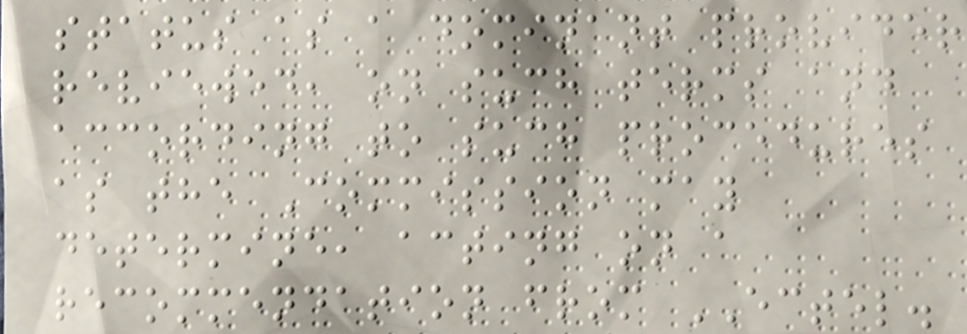status as a dominant provider
reviewed, on such terms and
according to such procedures
as the Commission may
determine, acting on a
recommendation from ECTEL.
